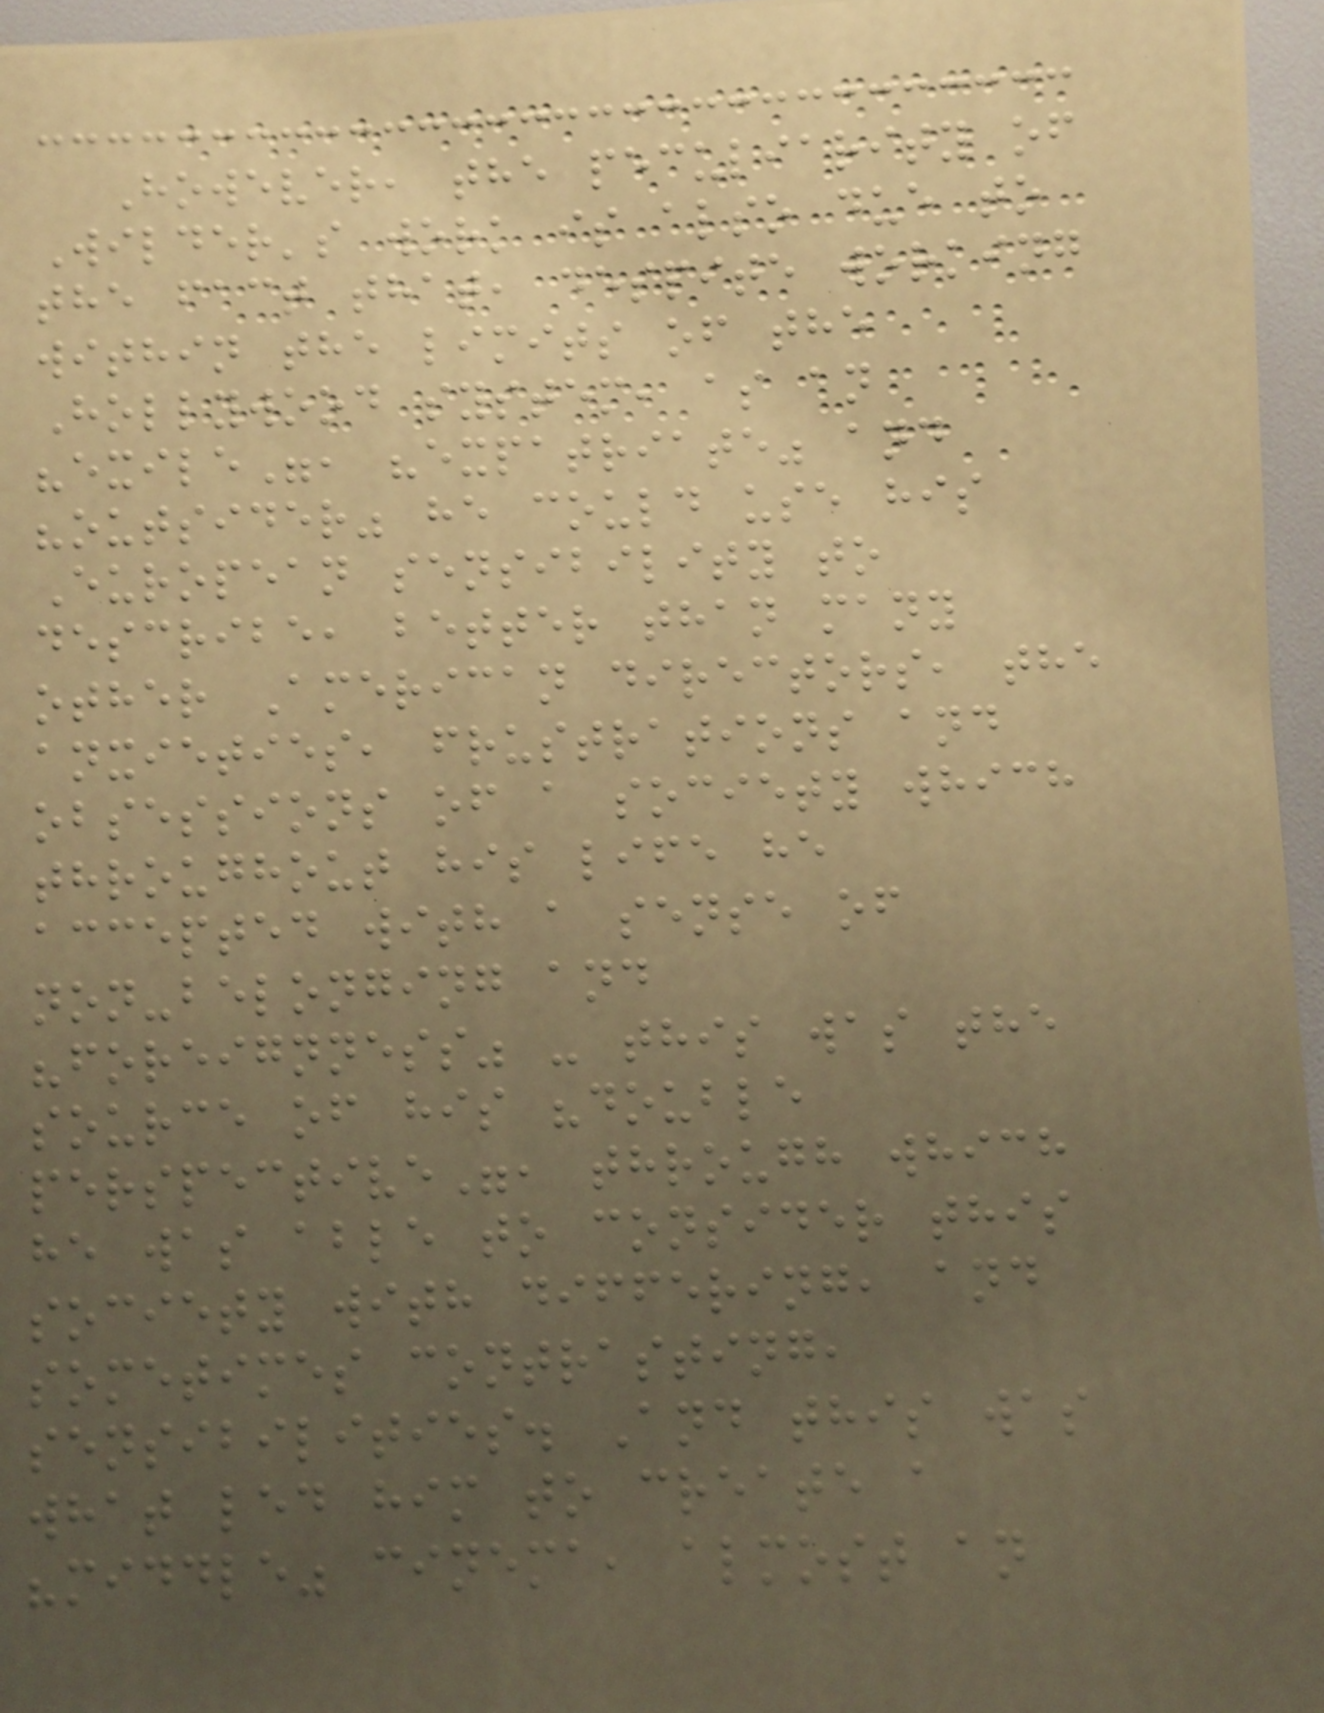However, the peculiarity of
Wilder's work is also due to
the fact that, despite working
within the limits of the
Hollywood system, as an
"exile", "expatriate" and
"outsider" he could use his
European sensibility to
describe, better than many
other American directors, the
anxieties, frustrations and
obsessions of a society which
throughout his life he
accepted with a sense of
non-belonging and
"foreignness" - this was the
source of his "double
perspective", through which
he was able to consider this
society with differing, and
sometimes contrasting,
sensibilities. And this was
what led him to create a
"middle" cinema, almost an
